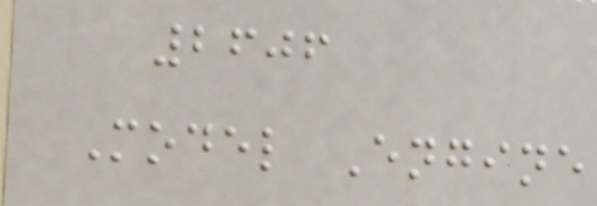2606
Model Engine
